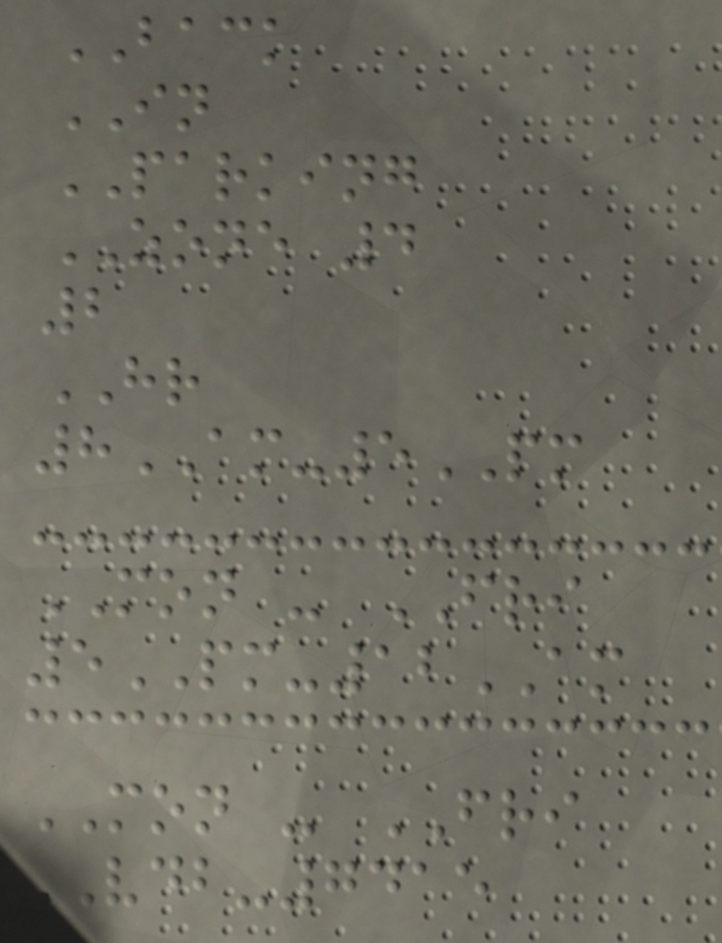BACK
IN
PARKING
ZONE 4
2
HR
8AM-5PM
MON - FRI
5PM-12AM
MON - FRI
VDB-7415
